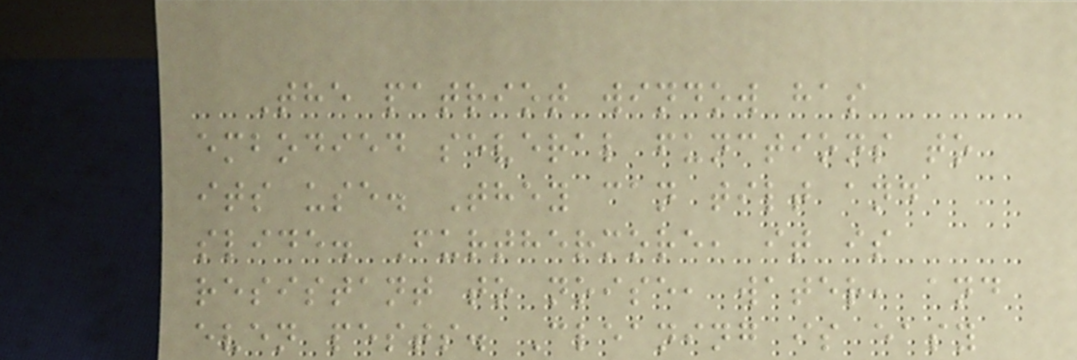The patriot window has
embodied several functions to
its use. They can tilt and
slide. Furthermore, it is
resistant to noise, water, and
even pests. Cleaning is easy
